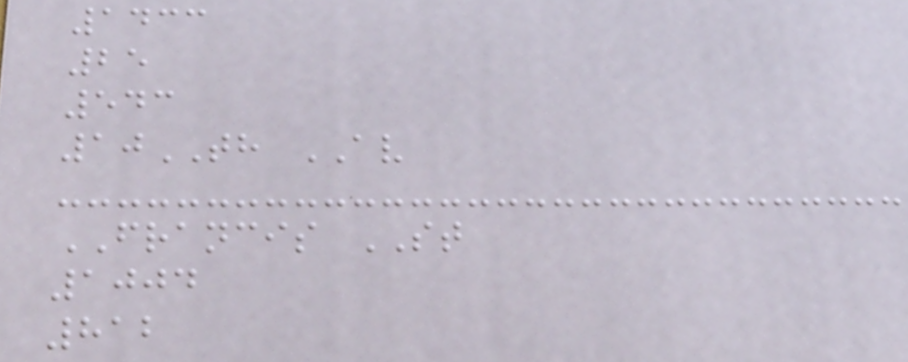1433
25
543
10TH AV
FRANCIS ST
1004
812
